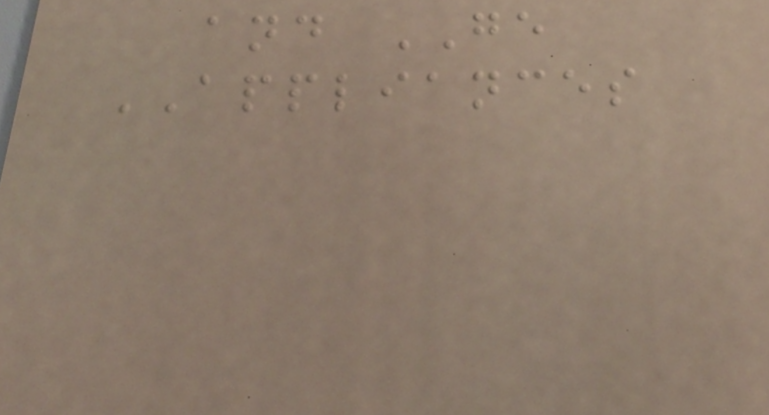and GE
APPLIANCES
